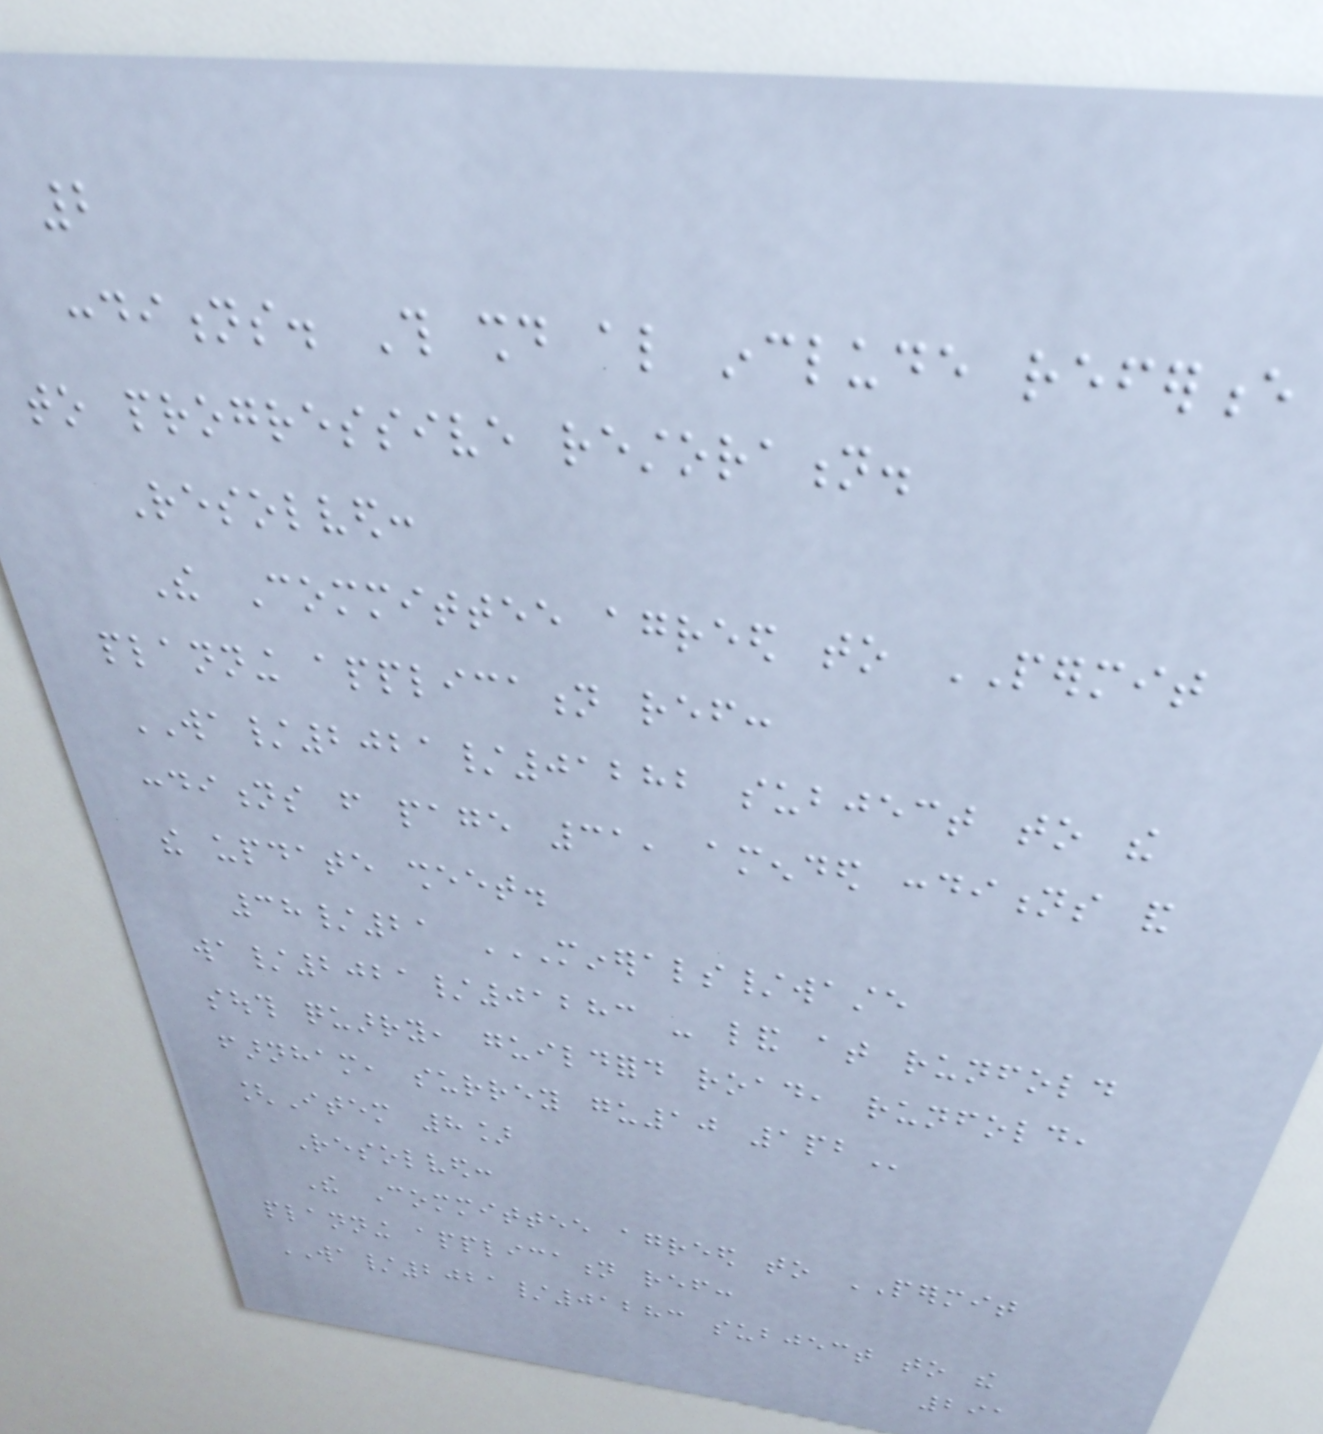2
conditions. This should also include reference
to progressive restoration.
Resolved:
The Committee agreed to PERMIT
planning application ref:
WA/2021/01282 subject to the
conditions from page 31, amended conditions and
the update sheet.
38/21 MINERALS/WASTE
WA/2021/01283 - LAND AT RUNFOLD
SOUTH QUARRY, GUILDFORD ROAD, RUNFOLD,
FARNHAM, SURREY GU10 1PB
[Item 8]
Resolved:
The Committee agreed to PERMIT
planning application ref:
WA/2021/01283 subject to the
291
